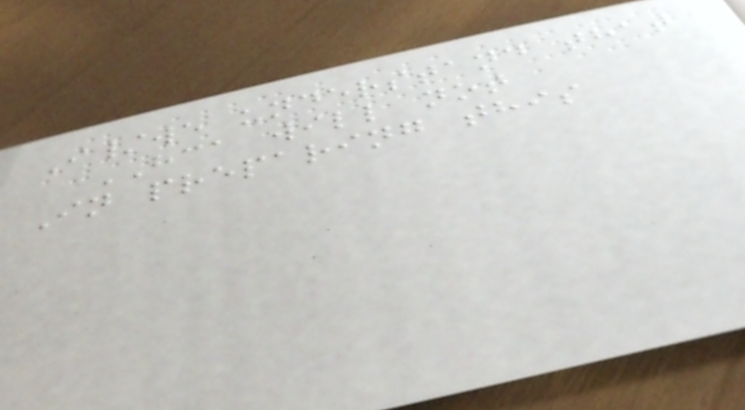I/we understand that
HCA will not
In preparing this
